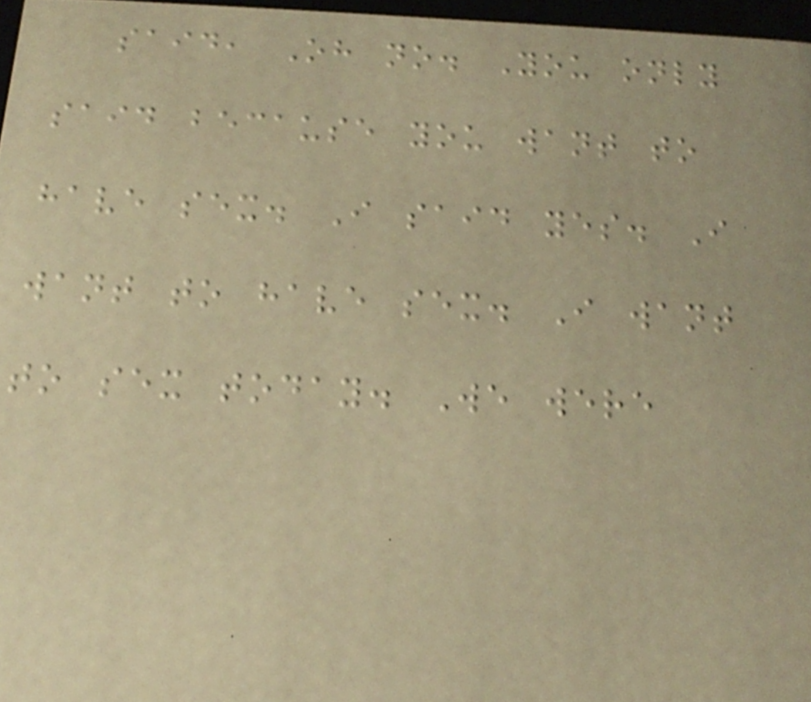said, Oh no. You only
said because you want to
have sex. I said yes. I
want to have sex. I want
to sex today. We were
